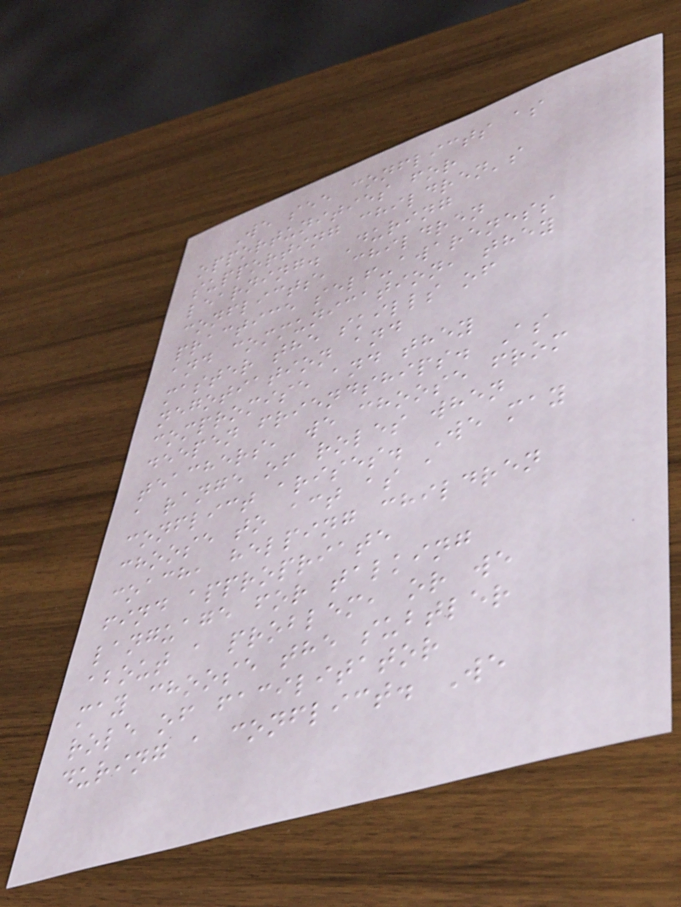We see conflicts as
opportunities for
supporting children's
learning. During
conflicts, children
practice self-awareness
and communication, they
master the skills of
negotiation and
compromise and they
deepen friendships. As
teachers, we choose from
a range of roles when
conflict arises. We may
choose to act as a
coach, helping children
find appropriate
language for talking
about a problem, or we
may choose the subtler
role of facilitator
during a conflict. We
